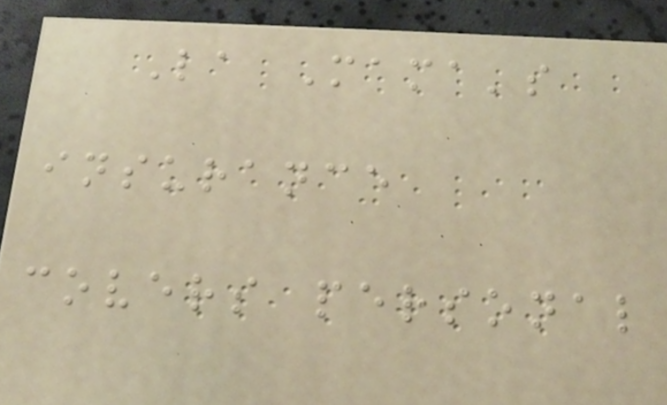La Mama's
insurance
covers personal
